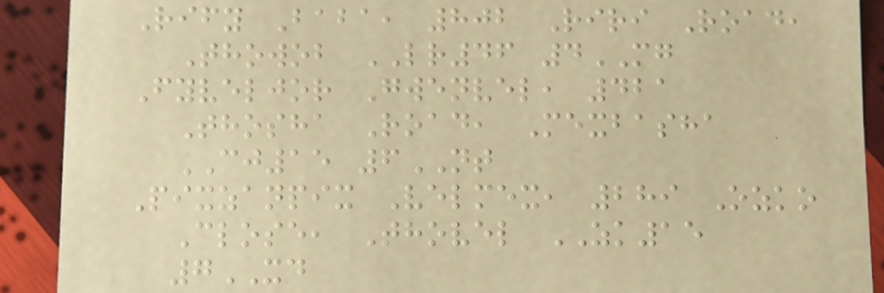Rify Baba, 802 Riri Road,
Thowob LR46 4MG
Fyveljor Gwenvel, 421
Thosha Road, Mexbasha
CJ15 6NT
Pixzanpix Velmex, 289 Ozko
Close, Thovel ZK15
7XD
